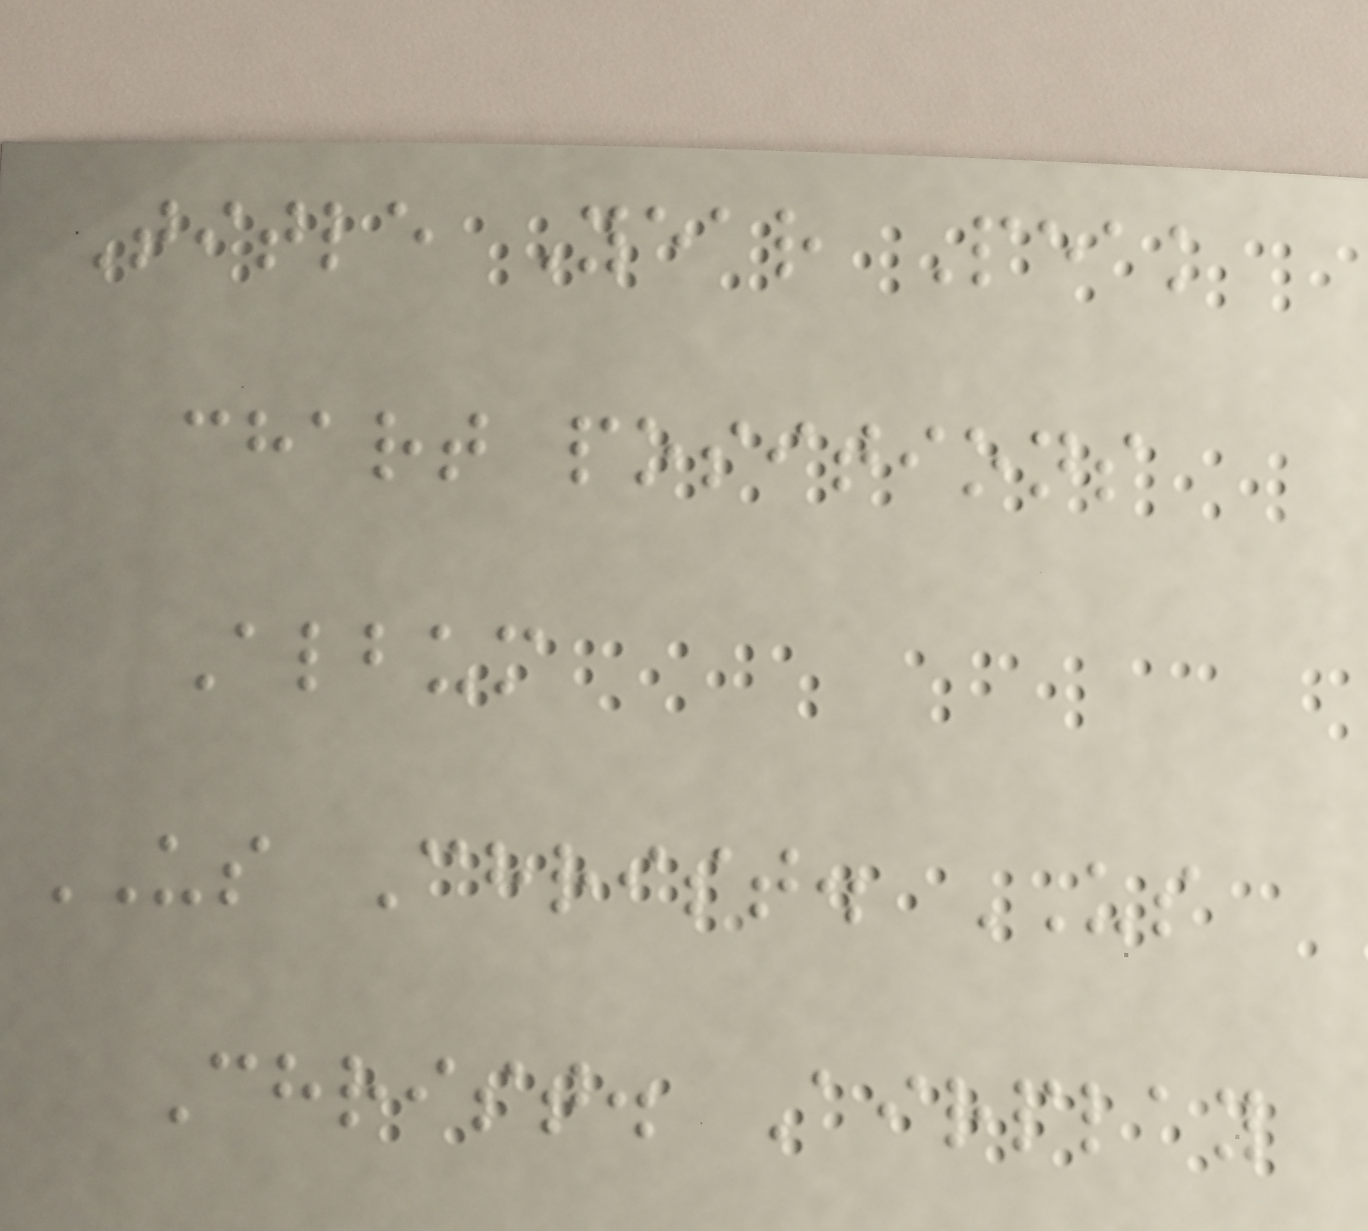Title Year Peak
chart positions
Album
US Christ. US
Christ. Airplay
